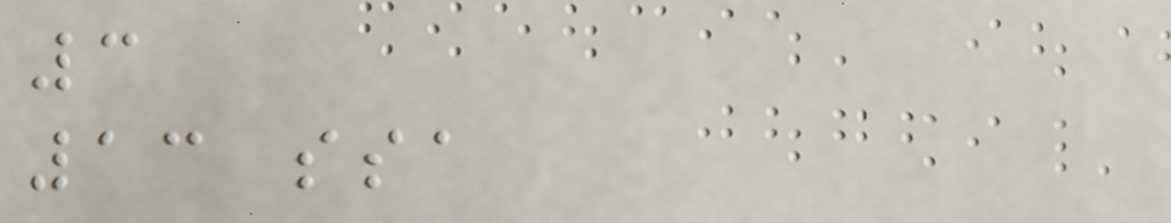3
13 ssa
